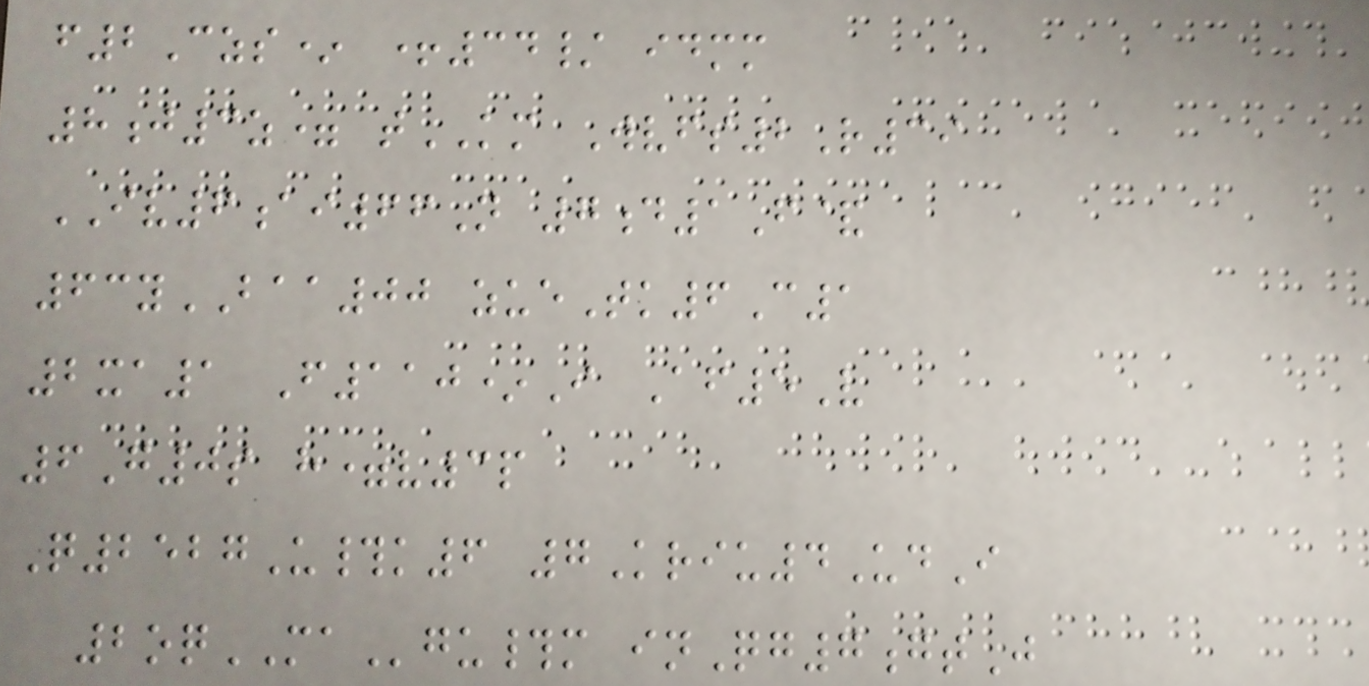f2Czs* +34/ idmm
8j3z= tKM Wvfs2R39
IV6ai66N 7d1F&
63yBAA00 zueTk6C1
2xa1 F110*I Af5V
6G0s h=v3p
Q2527U#k6 7Kriu4UdI
2oqMAgu#m inQg7gtJ
